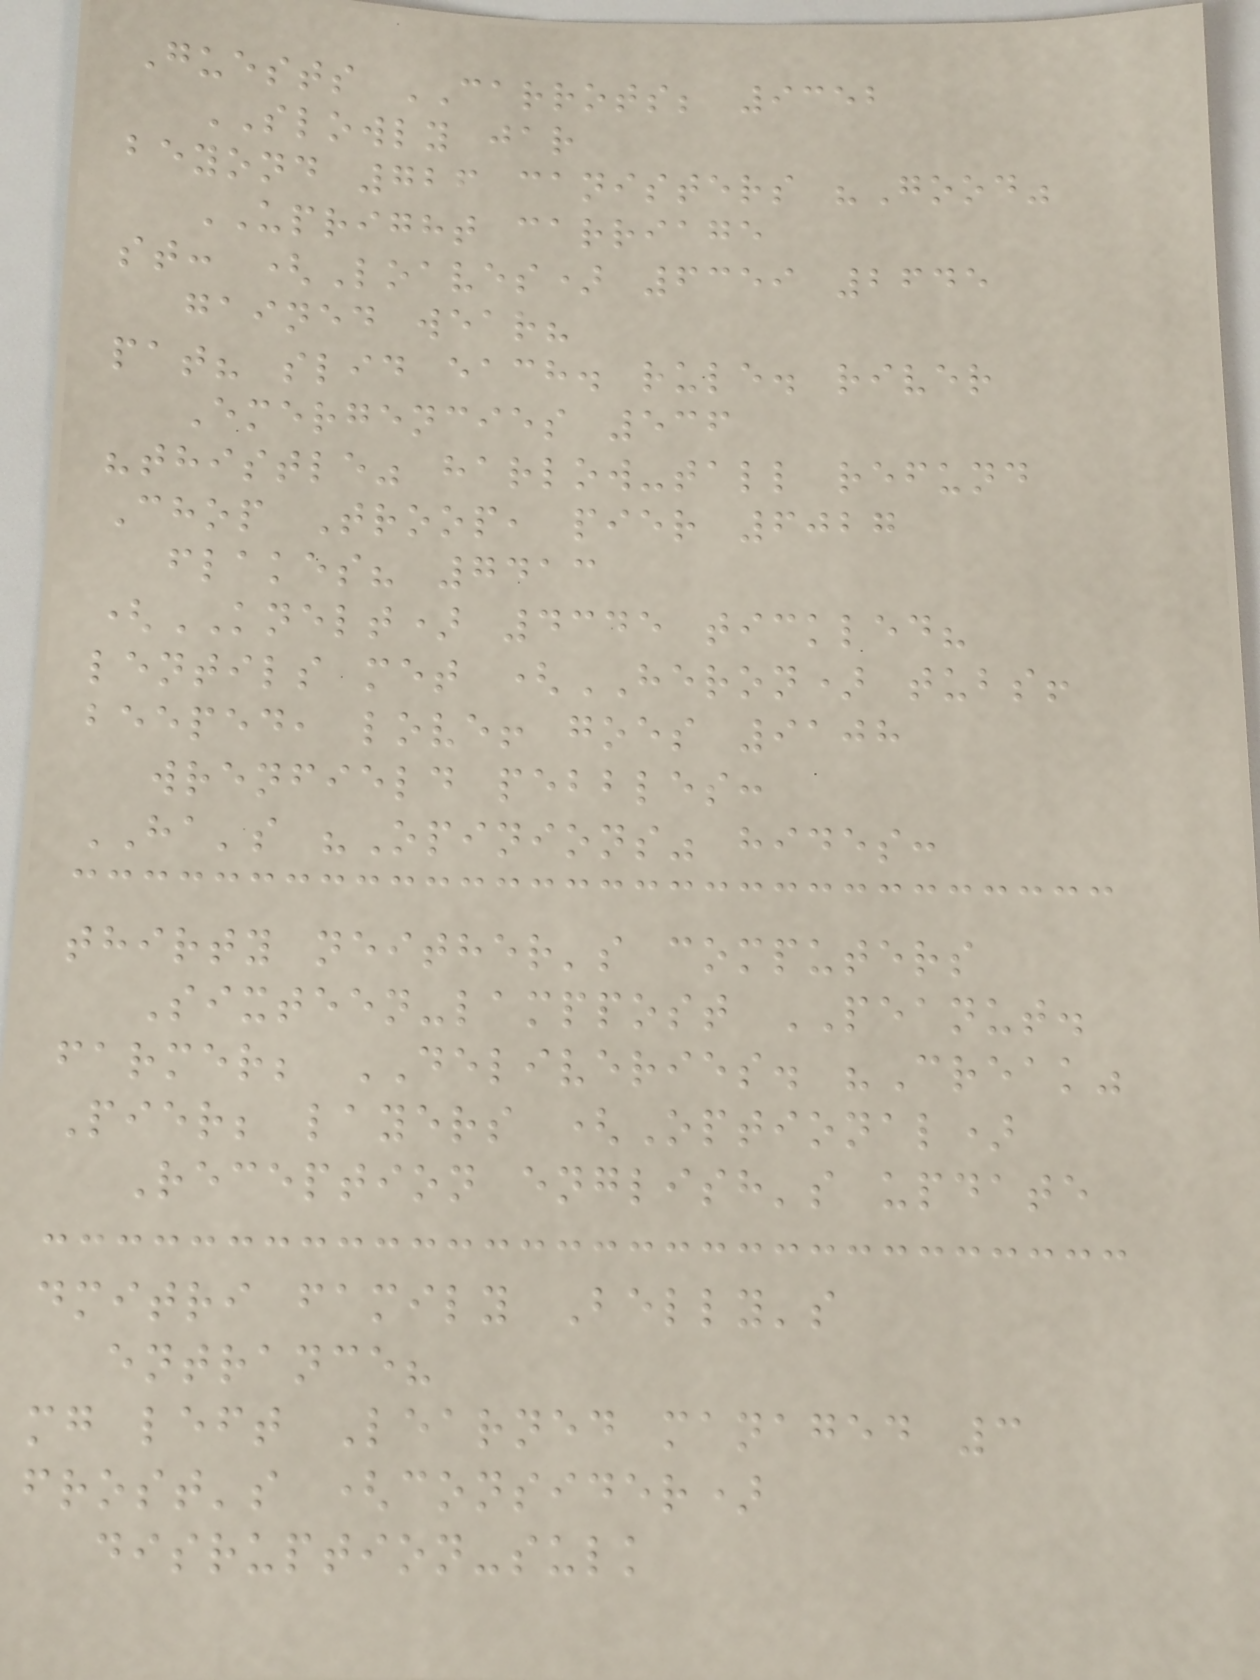Guests CARROTS; 9352
SLOWLY jar
beyond 726 canisters "Good"
UPRIGHT carriage
st: (Loaves) 6359 2645
gained wear?
pat? slid each. rule. river
Emergencies 536
"thistle" harlow-tall refund
Chop Troop, pier 6027
flakes? 7413
(KNELT) 4345 tickled?
lentils met (HERON) tubs!
beeped, love! goes 9108
wrenfield pebbles:
HA's "Opinions" hides:
thirty neither's computers
Sixteen-lamppost PEANUT.
farmer; DELIVERIES. "Creak"
Pier; layers (Optional)
Reception english's update
dmitri family Belly's
entrance?
mg left Learned managed 3
frost's (consider)
disruption-sulk
